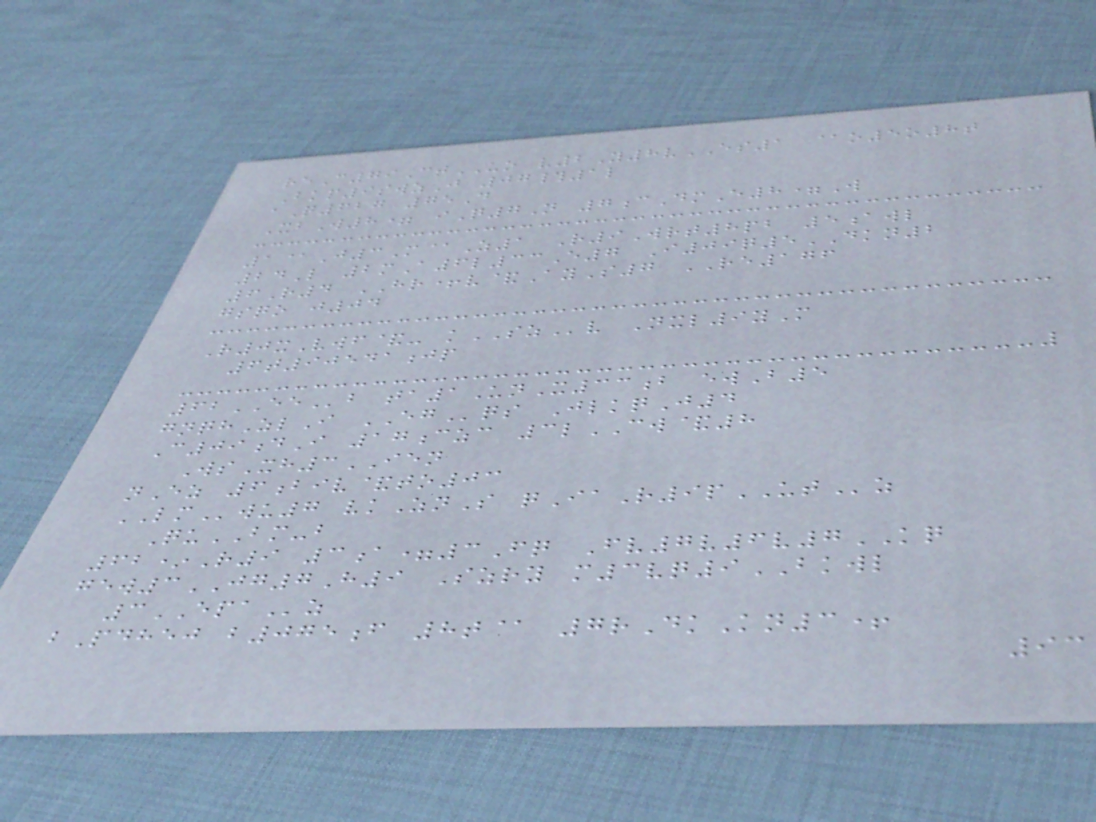reC79CtUO v2Y8vES1 @o5o8t
Bkp9swzJ 07#1l
aQ627 75D
XbW8= iQ7N 7cDmE8=W
1@J3M@Z1 R9Wrt8pb 5awl
24L 2mA6l33E7 I09q5DKN2
6R4 HR+v&AyS7 RE176
gsqo j04
R0xVwf&- kSZv Nxl9yM
6t90541jp
62EEb ta1UnX33b ewB5
gnqhZlI EGqs JlkqJ4
C09dI 17czc 3lCW&8
WsXh3IEN
nEz 6biv&to03
LMwu7 vkZnS qIaR9pUTz
QuBM-b
62*R9 3a=3Fq Fv7v6v7KQ
gew3JG7H9 Szry m3vq9BKWL
3EPAz
bPdhej b075f 8t@ 7rDkKn3+
93
